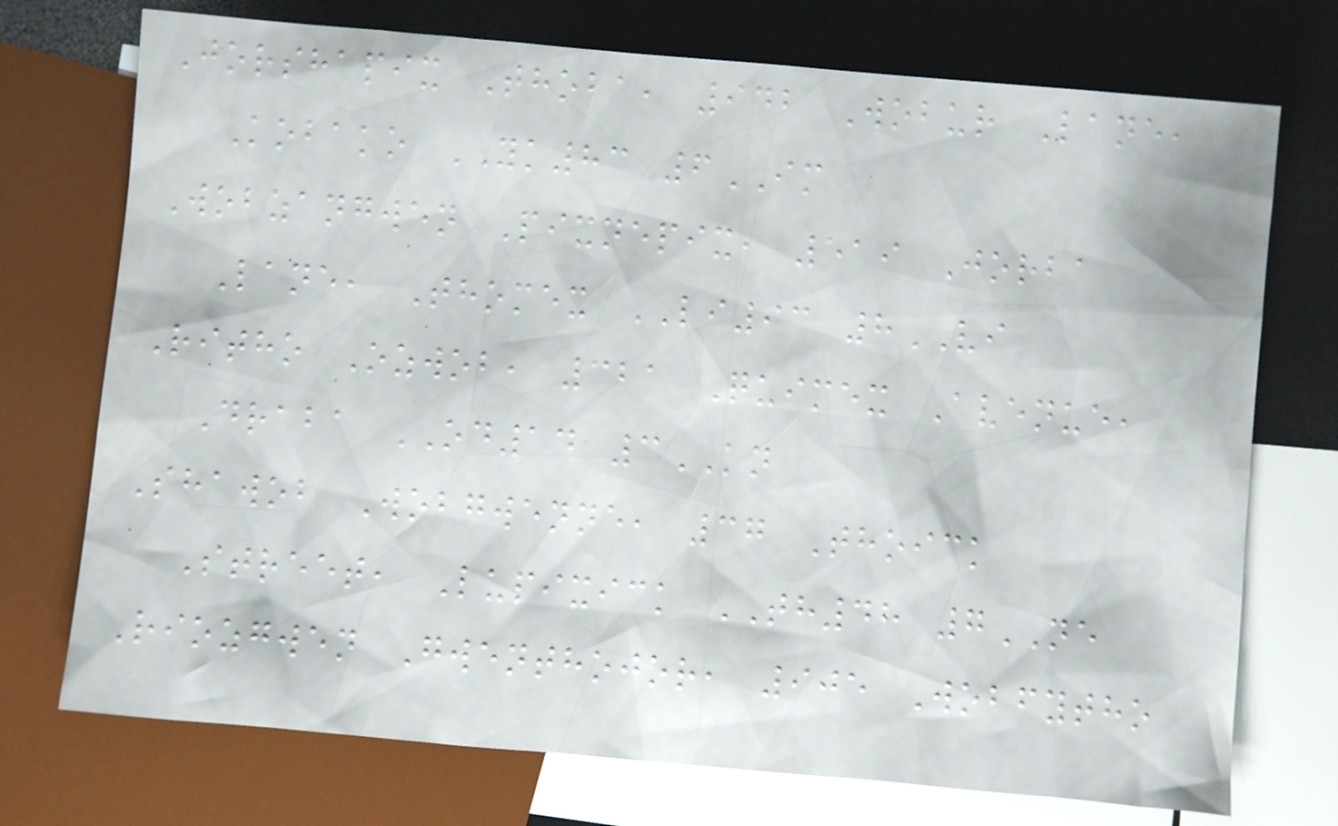Jorshapix Thoba, 942 Wobur Lane,
Kobako YK83 6IM
Wobzangwen Pixnepix, 519 Jorba
Lane, Thomex LI93 8VI
Ritho Ozwob, 321 Quimex Avenue,
Draba OD14 3KN
Shawob Wobgwenne, 37 Thoick
Street, Lupixick TH48 7NE
Riozgwen Gwenthojor, 905 Wobfytho
